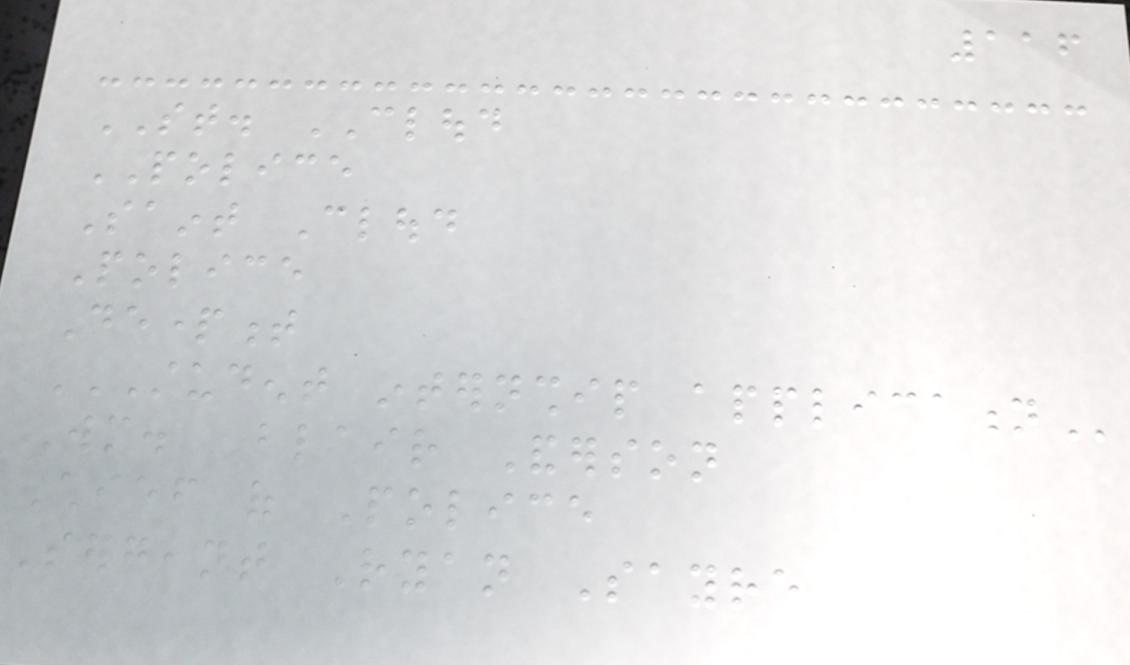116
ST. CLOUD
POLICE
Saint Cloud
Police
Department
STUDENT INTERNSHIP APPLICATION
Wm. Blair Anderson
Chief of Police
Sergeant Ryan Sayre
